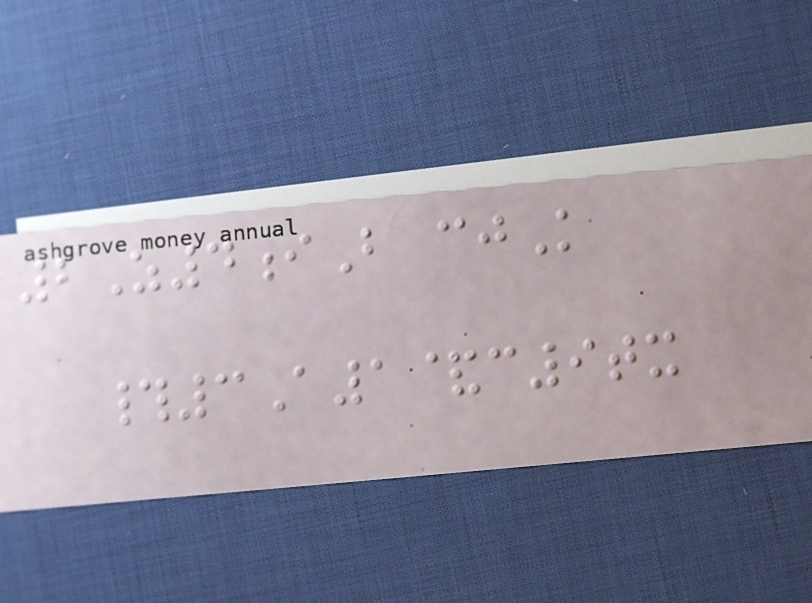2Z4iB cjK
#3A1&c9tx
